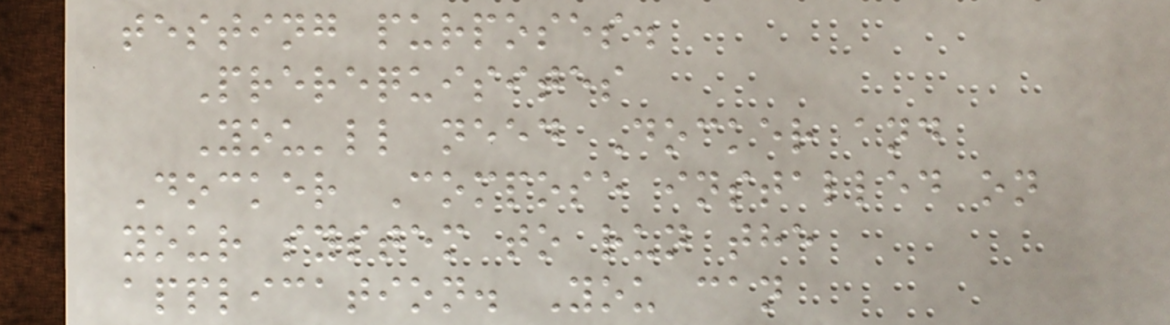testing purposes.
Prerequisites
You'll need Docker and
Docker Compose installed on
your system to run the
application. You can
